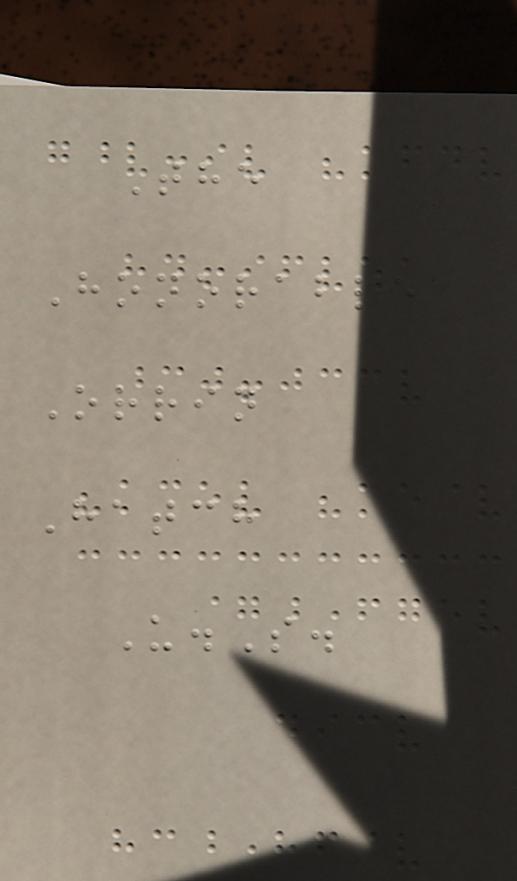The
Honorable
Orrin
Hatch
U.S.
